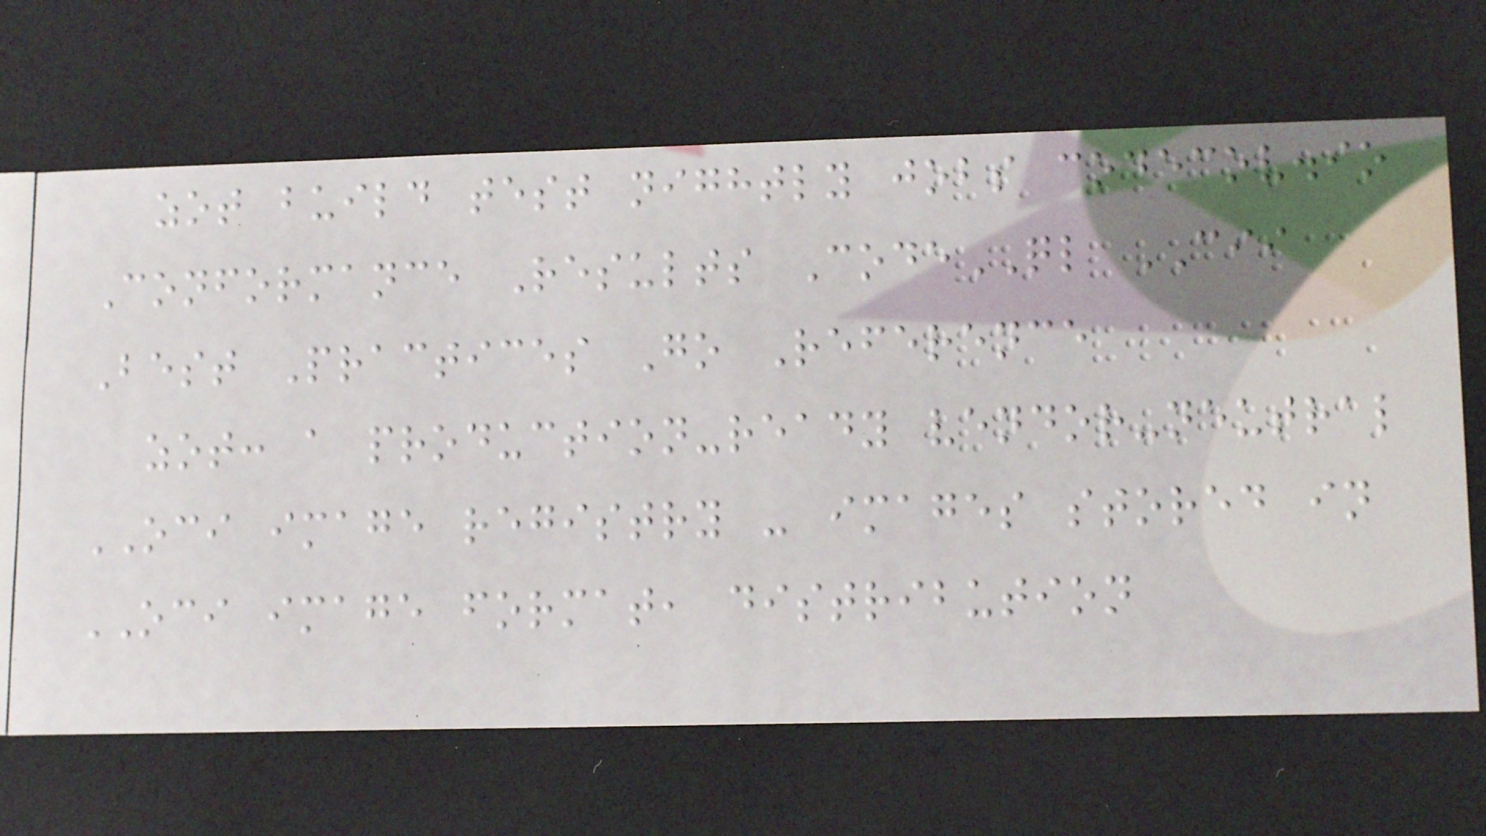zot build test nightly jobs codecov.io
Conformance Results CodeQL CII
Best Practices Go Reference
zot: a production-ready vendor-neutral
OCI image registry - images stored in
OCI image format, distribution
